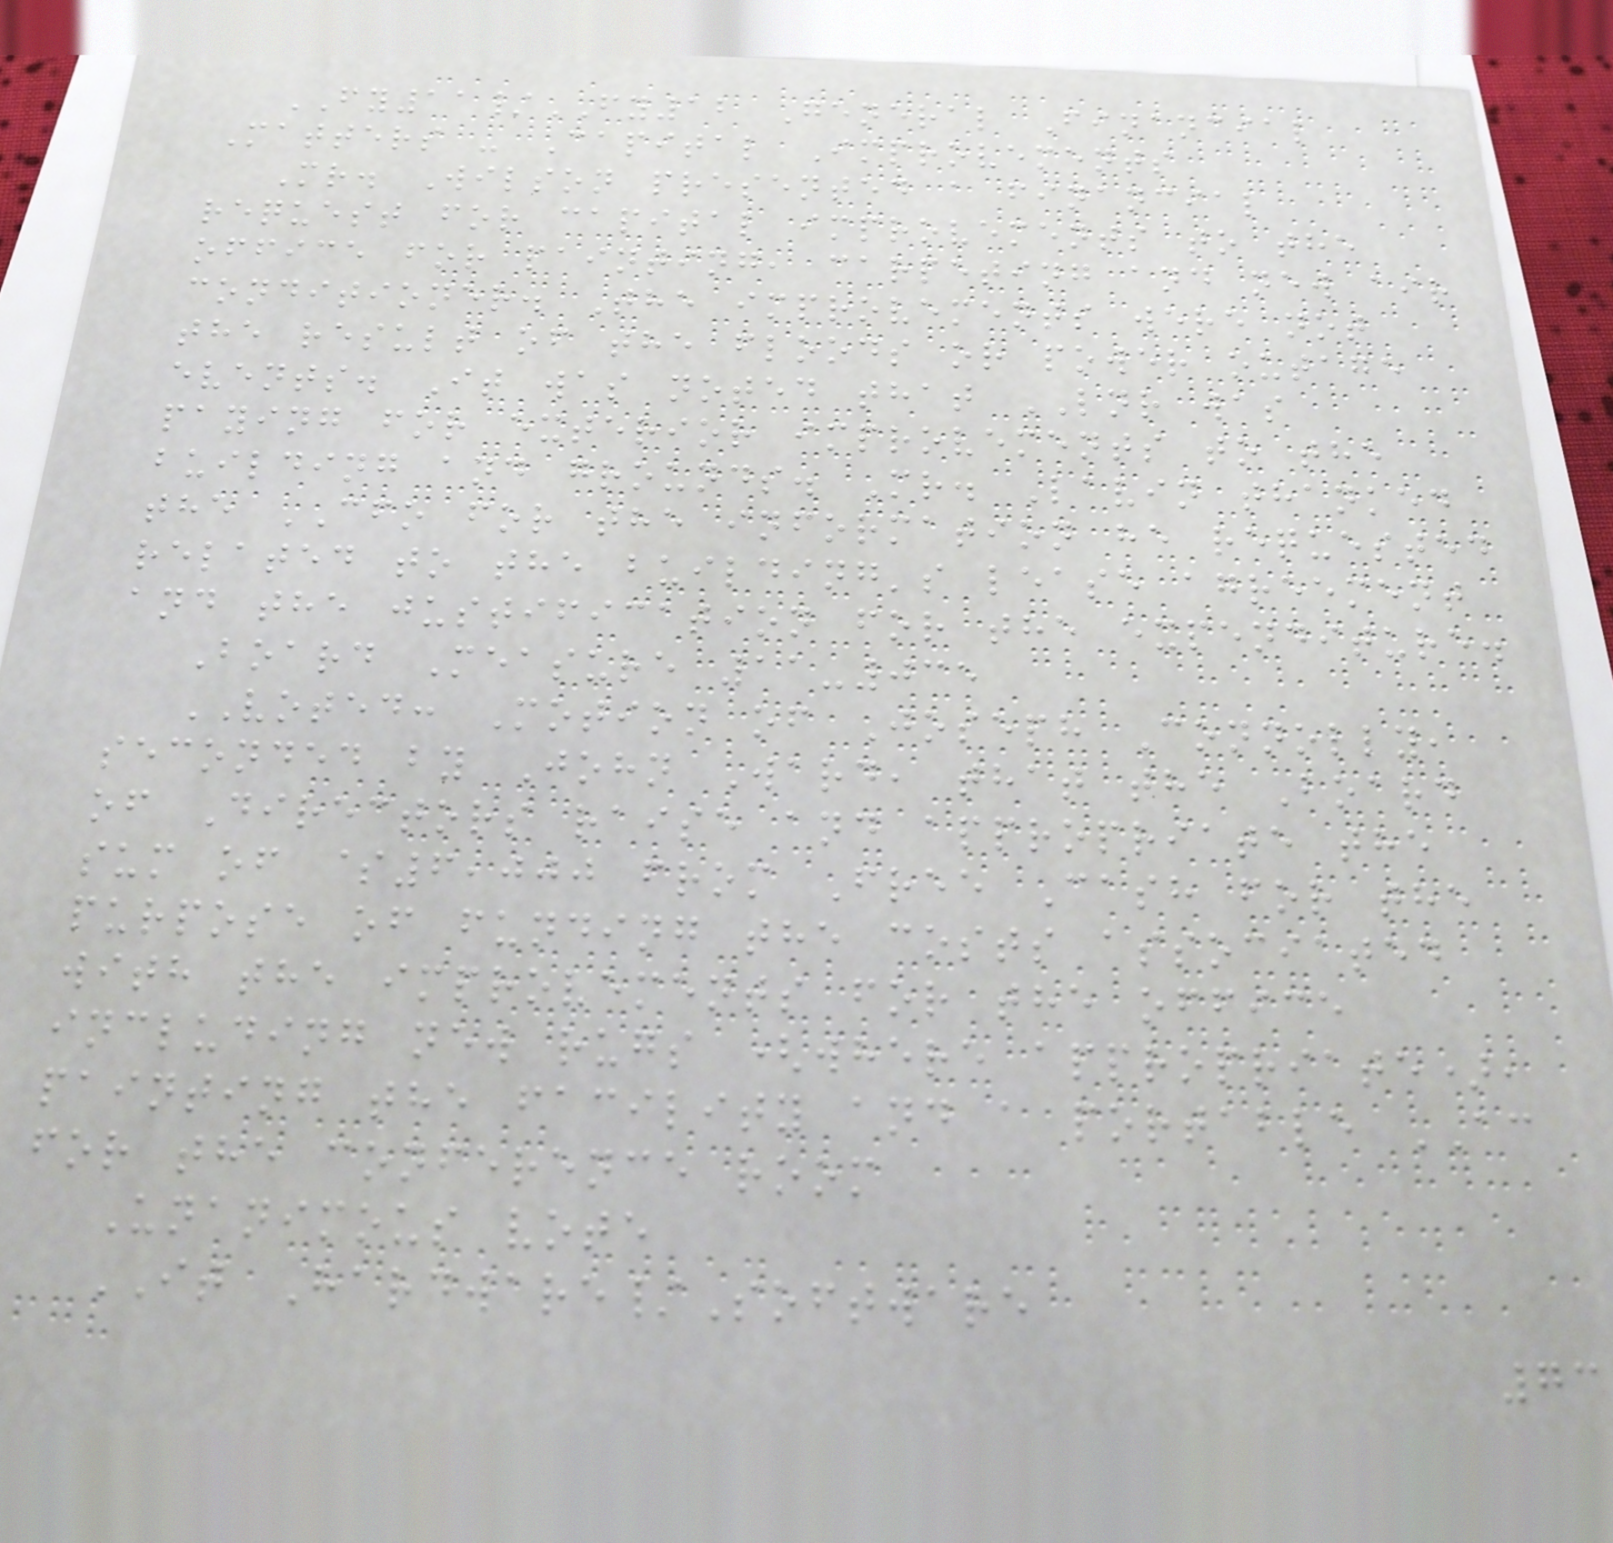FY11/FY12 General Financial
Matters - Capital Improvements
Mr. Wilson presented a financial
request for capital improvements to the
office for painting, carpeting and new air
conditioner. The improvements were not
the result of the floods or power outage
events. It was noted that LNR was
paying for exterior improvements to the
building and grounds. Mr. Lavin thanked
the CFO for the information he requested
related to the building's lease agreement
and the justification for the expenditure.
Board Measure 11-035
VOTED: Motion of Joseph Connolly,
seconded by John Ward, that the Board
of Directors raise and appropriate the
sum of $6,000 from Free Cash for the
purpose of funding the costs associated
with the improvements for the office
including new rugs (where appropriate),
painting the facility and a portable AC
for the conference room
Unanimous vote
IT Hardware/Software
73
